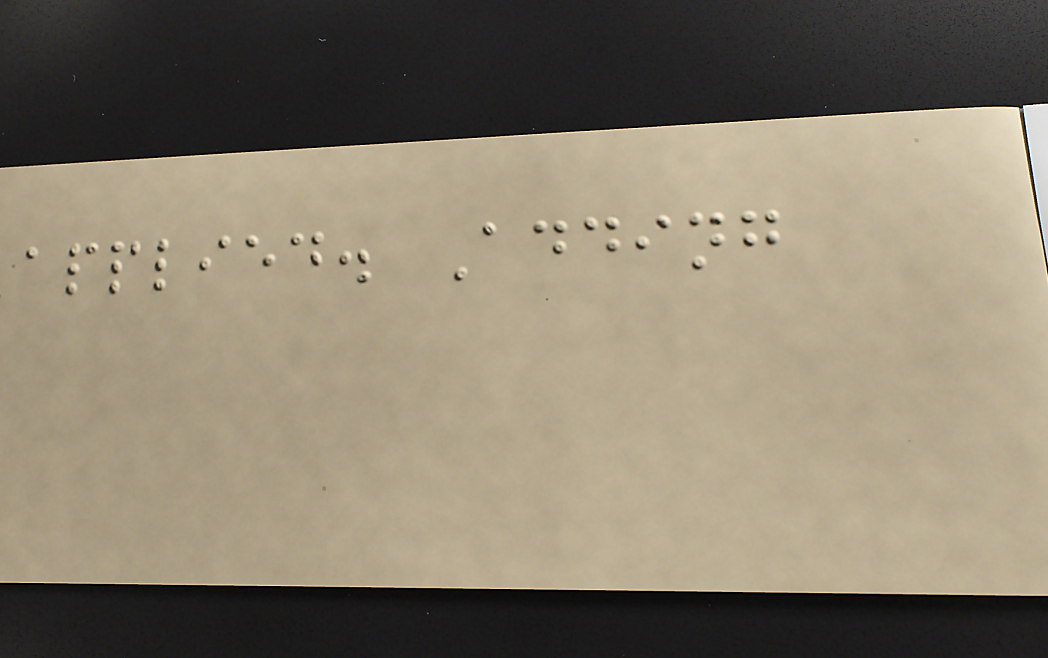applied. Adding
